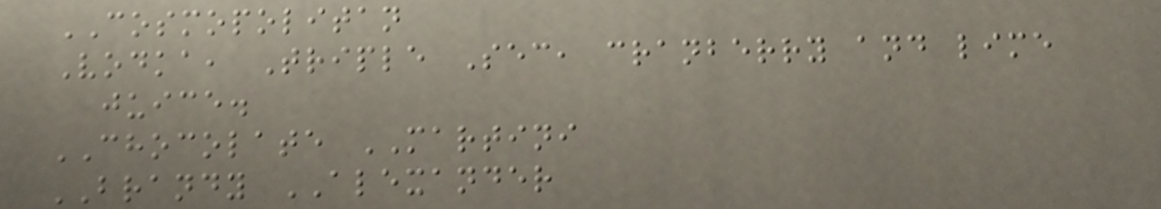COSMOPOLITAN
Vodka, Triple Sec, cranberry and lime
juice.
CHOCOLATE MARTINI
BRANDY ALEXANDER
